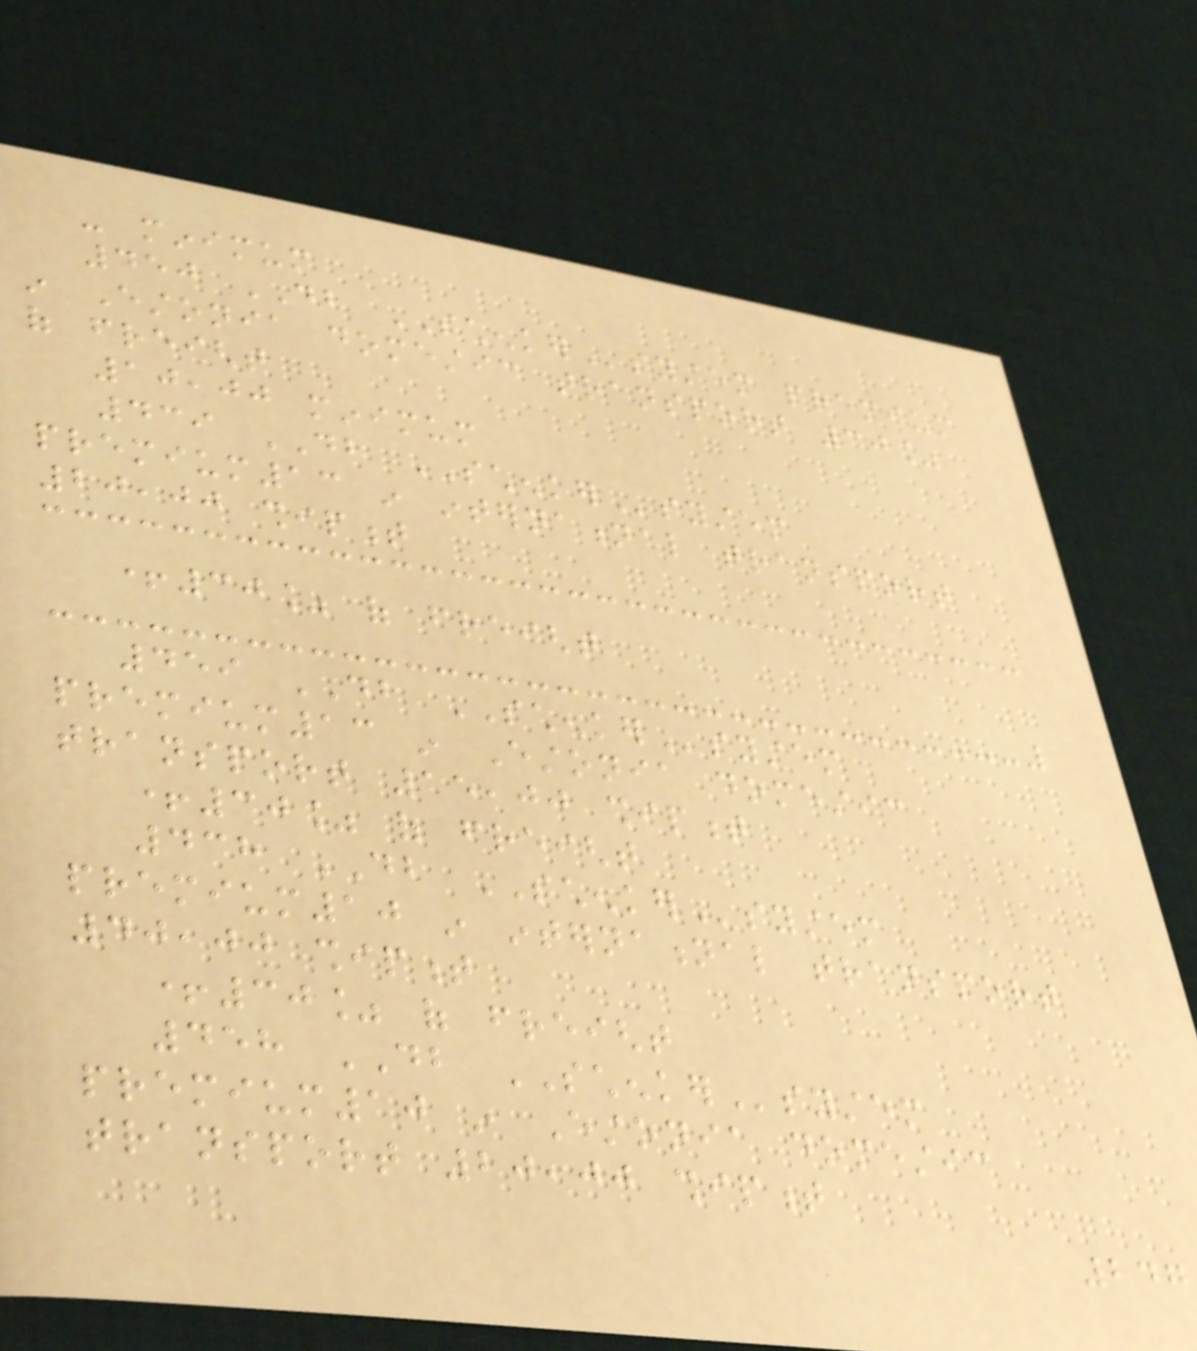- minimum
450 DB SCHENKERsystem premium
in Estonia domestic transport 30%
of freight
10,00 minimum
439 DB SCHENKERsystem
premium13 in international transport
20,00 shipment
+30% of freight
459 DB SCHENKERsystem
premium13 in Estonia domestic
transport 15,00 shipment
+30% of freight
438 DB SCHENKERsystem
premium10 in international transport
40,00 shipment
+30% of freight
458 DB SCHENKERsystem
premium10 in Estonia domestic
transport 20,00 shipment
247
